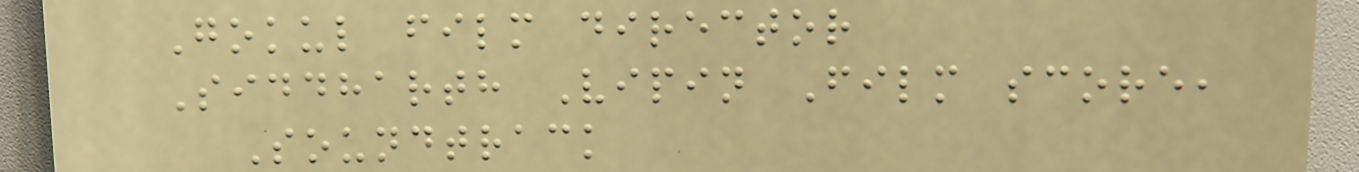Gokul film director
Siddharth Vipin Film score,
Soundtrack
